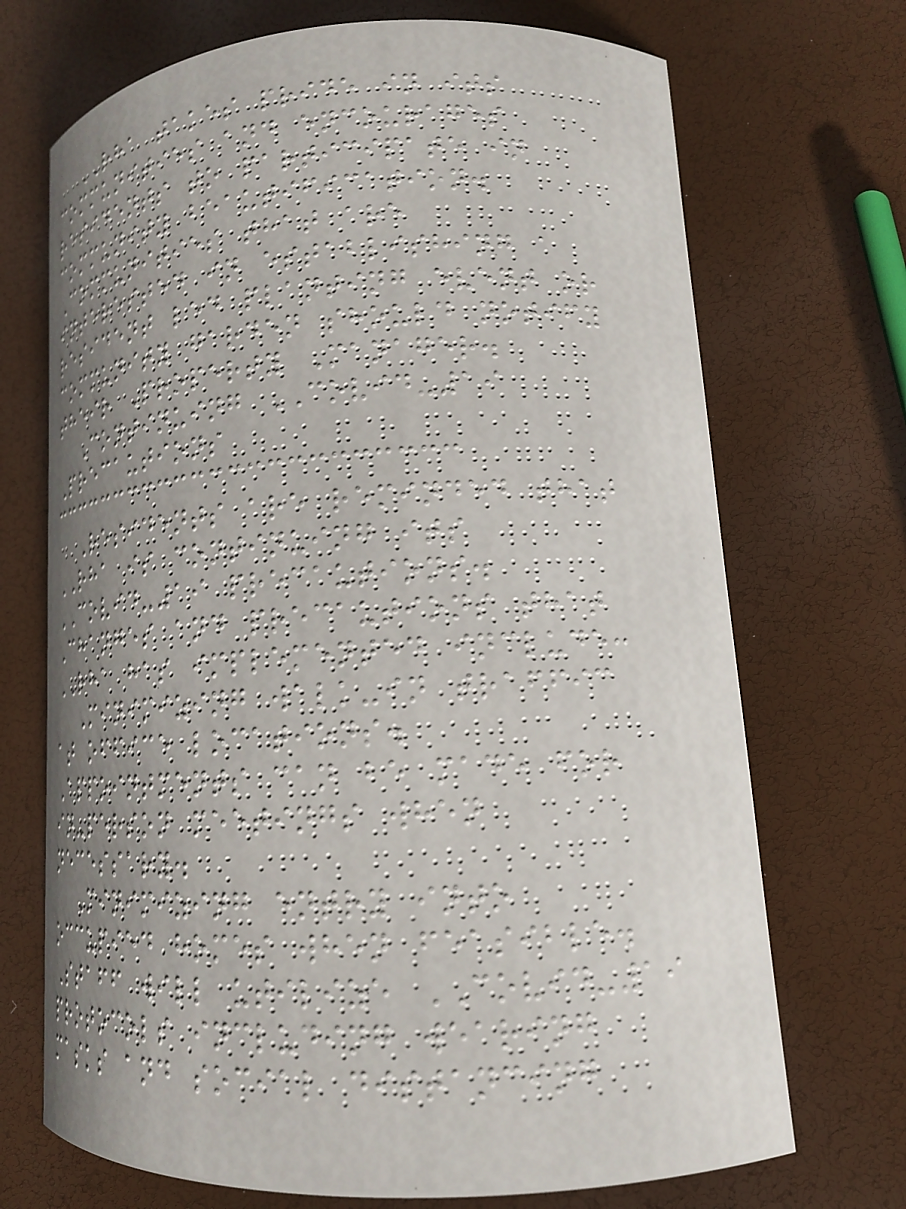RHA takes pride in its
communities and encourages
residents to participate in
community beautification.
Communities that are
interested in establishing a
resident led planting event or
community garden should notify
their Property Manager.
Continuing COVID-19
Precautions
Residents are reminded that
RHA is continuing its
COVID-19 precautions.
Changes and precautions that
RHA has implemented include:
Minimizing walk-in traffic
at office locations.
Appointments can be made for
in-person meetings when
necessary.
Minimizing entry into
occupied homes when feasible.
Staff will utilize COVID-19
protocols including wearing
masks and social distancing
